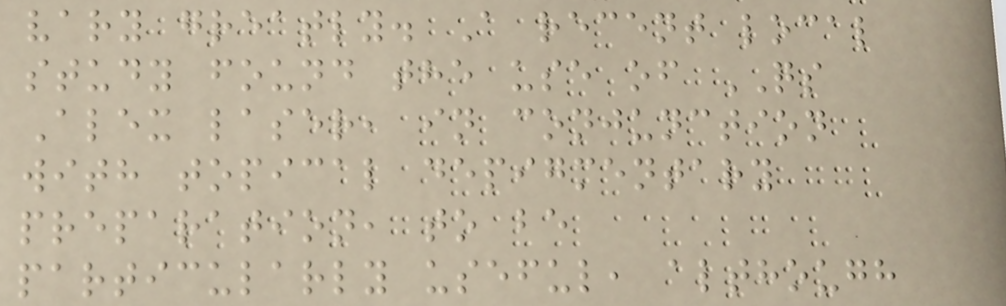vary greatly. A recent local
study found the use of QS
Alex laser, in conjunction
with topical depigmentary
preparation, to be
particularly useful, although
